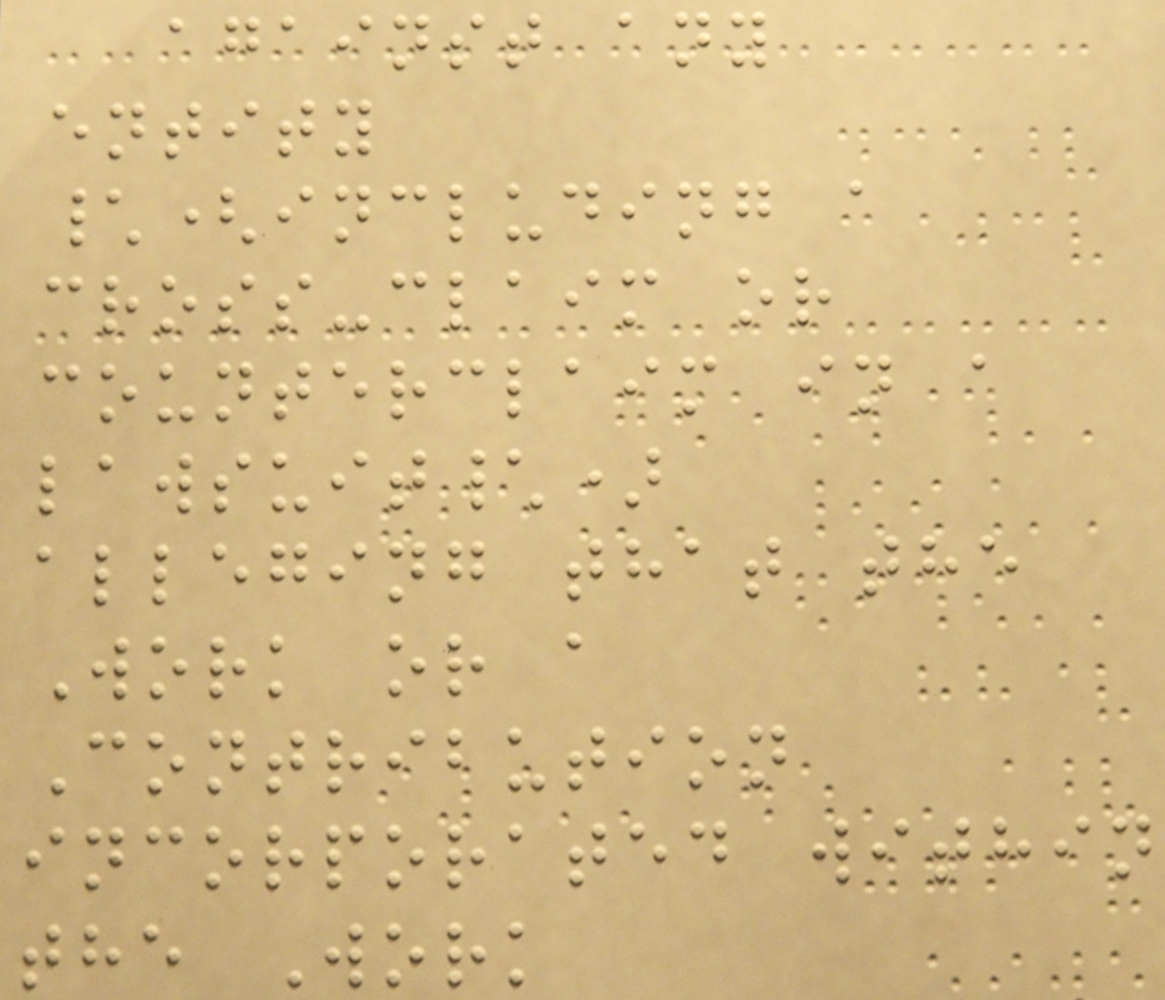against any
entity
\(including a
cross-claim or
counterclaim in a
lawsuit\)
alleging that the
Work or a
Contribution
incorporated within
the Work
